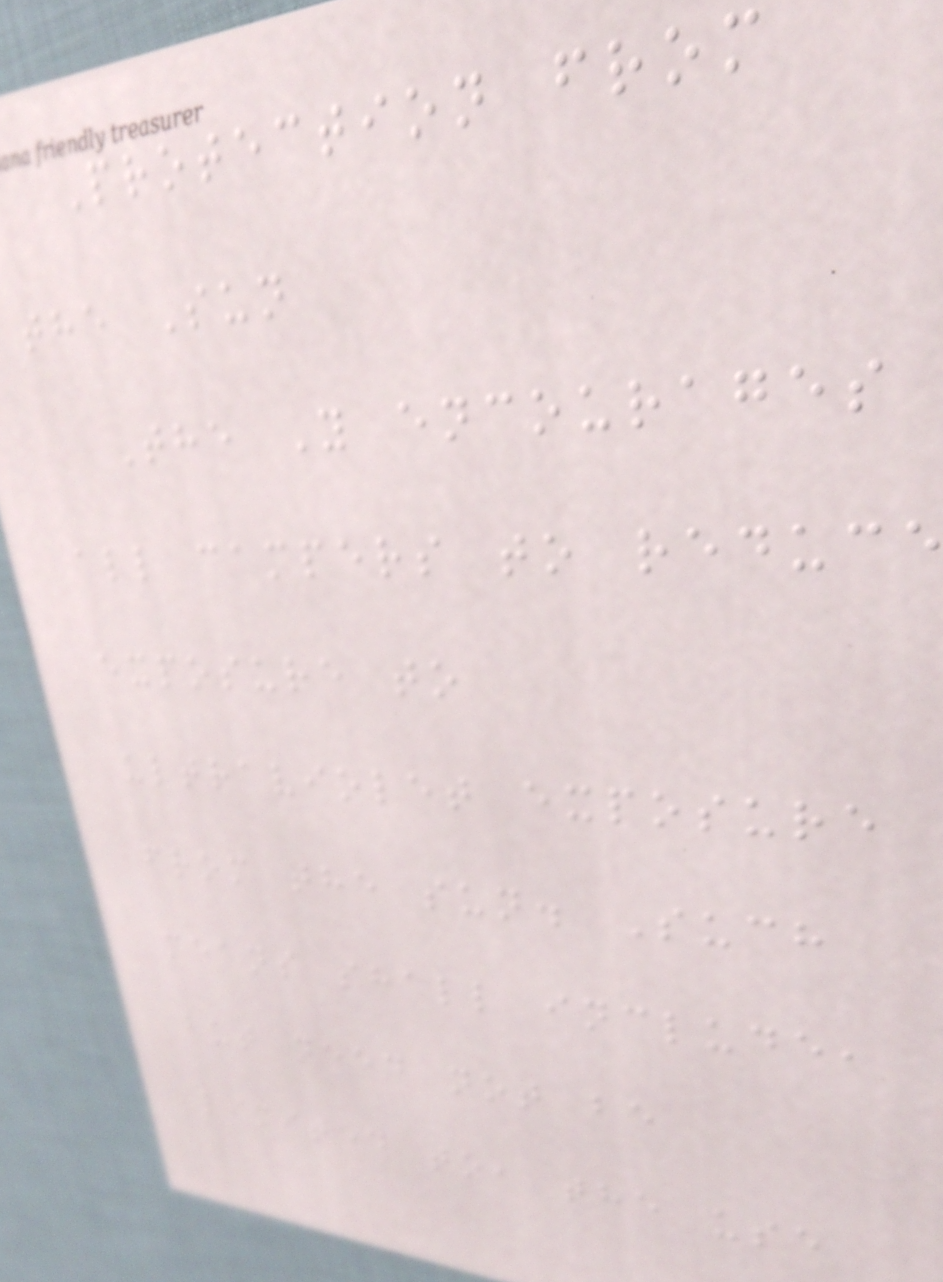Protection from
the Sun
The Y encourages
all campers to reduce
exposure to
ultraviolet exposure
from the sun. Such
means shall include,
but need not be
limited to, the use
